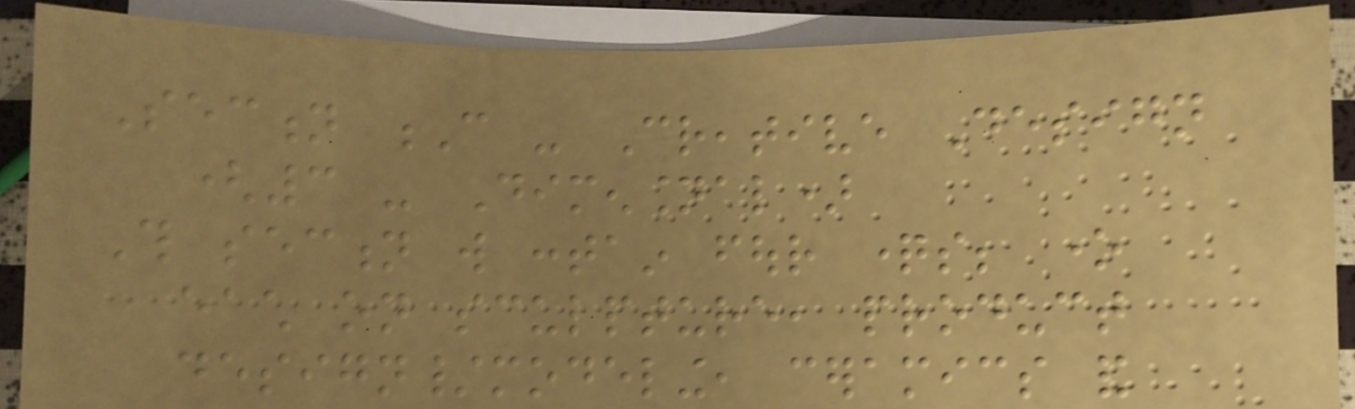Section C - Creative Design
(3 - Dimensional)
This section will contain four questions; one
each on sculpture, product
design/modeling, ceramics and
